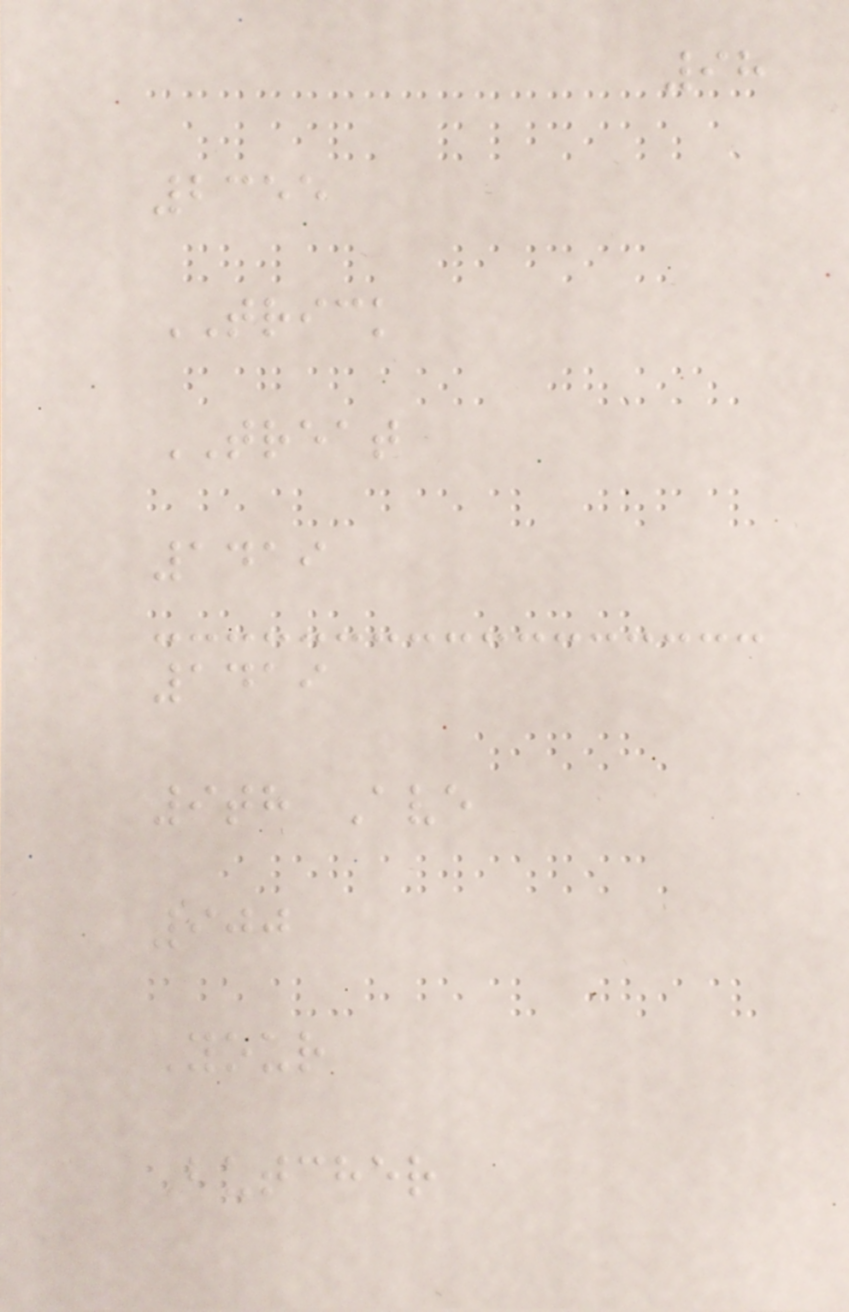98
2355
TRICK
TREAT
1419
1419
9th Ave
900
Your
Butcher
